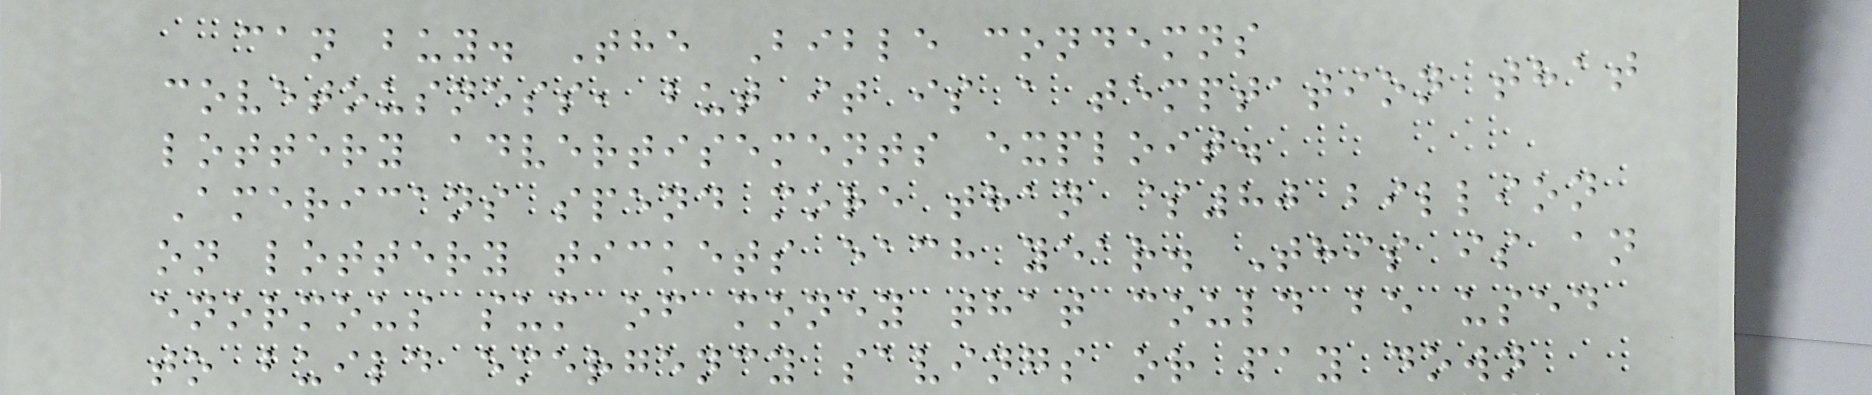can buy. The Bible condemns
covetousness, but it is a temptation that
lottery advertisements exploit.
Americans spend more than $80 billion
on lottery tickets each year. This is an
enormous sum of money that could be used
to build emergency savings or pay down
